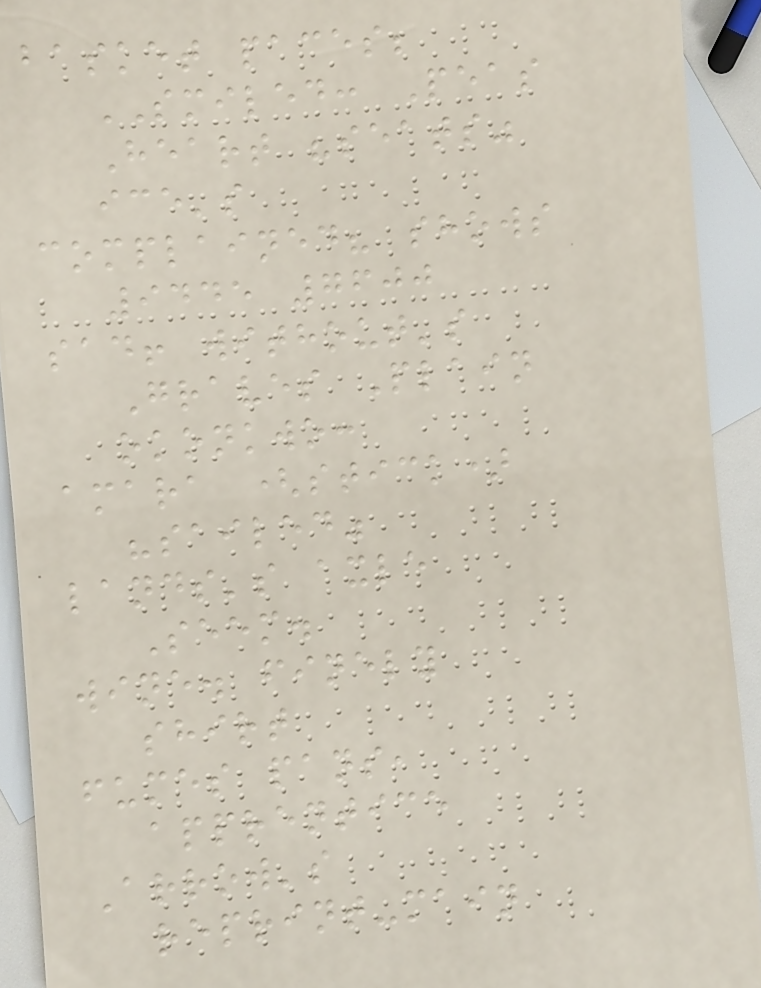basket paces;
SMILED: Peas
Heart "seats"
ice's
complained? shows
9445 7600
sad! without's
Graves Plain
okonkwo:
amara (stick)
"sailed"
lands's axle
Seem.
wine. finely
shirt
fumes pans,
apprentice
Arrow's
reprint-main
